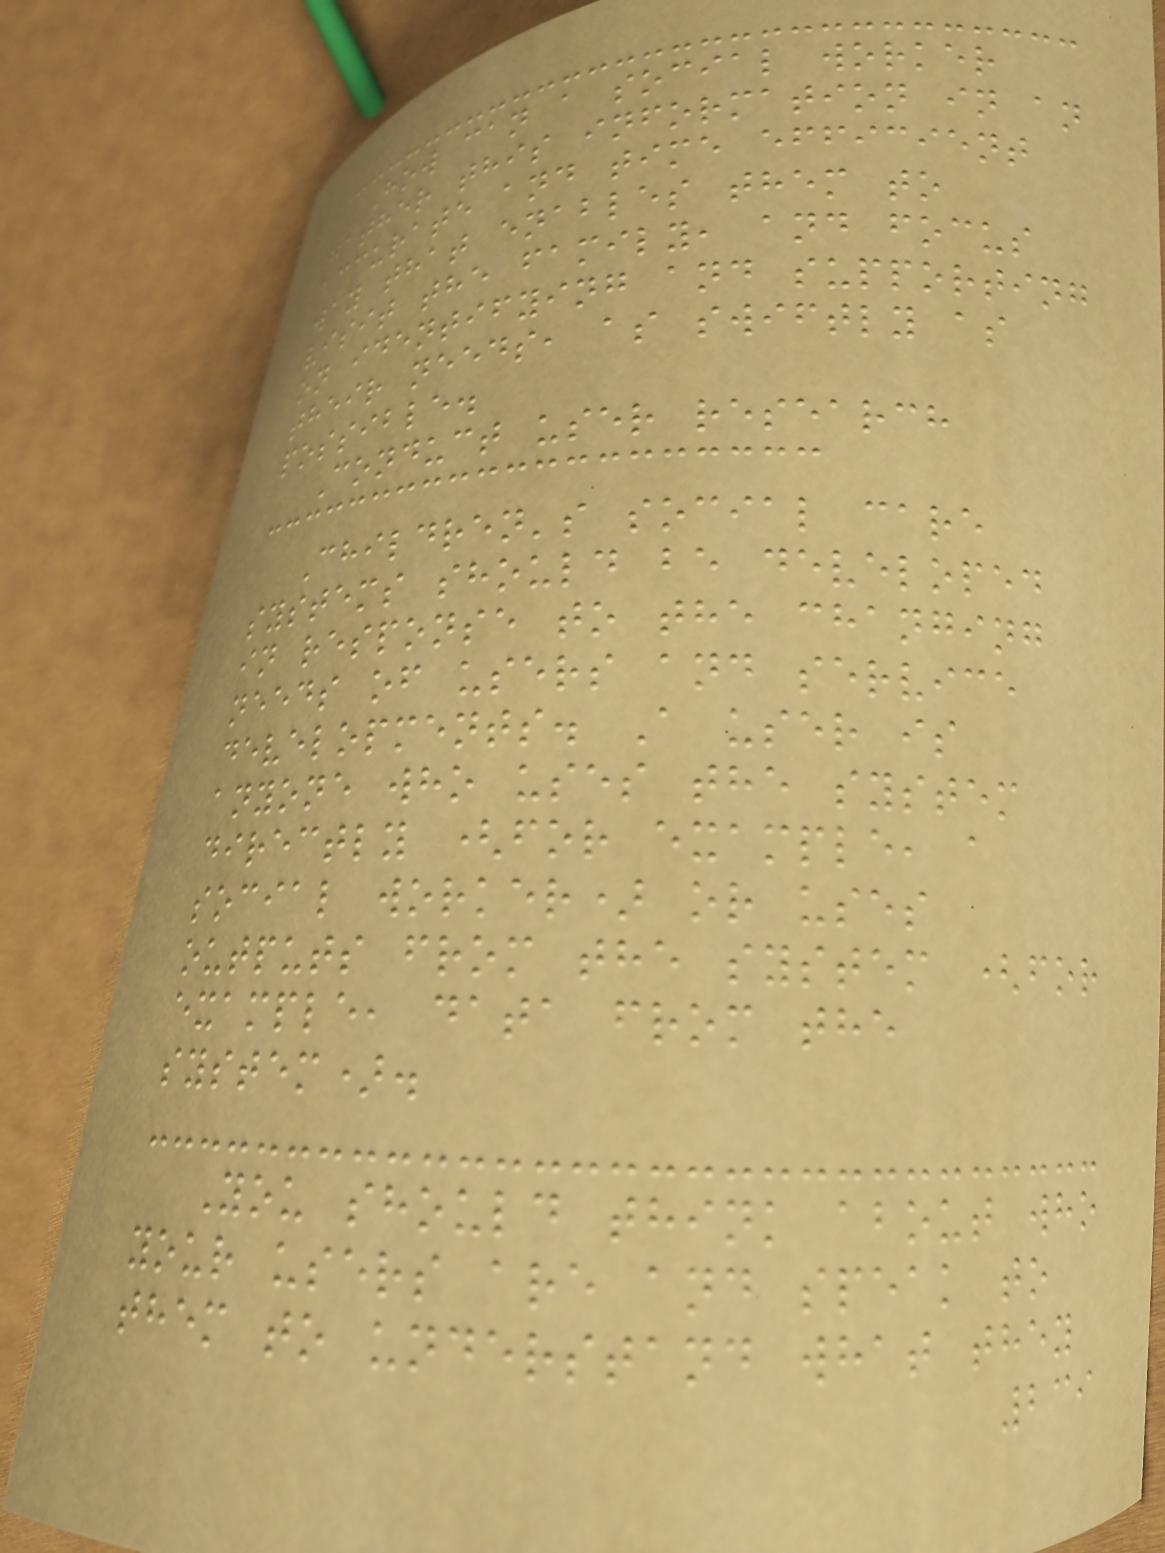How can a social worker
gather this information in an
accurate and time efficient
way that enables them to
visit the family, and focus
on identifying and supporting
their needs, as swiftly as
possible.
Conduct user research
Children's social care
systems should be developed
in response to the changing
needs of users and service
developments. A user is
anyone who uses the system
directly (for example, a
social worker) or uses
outputs from the system (for
example, data from the
system).
You should think about who
your users are and speak to
them to understand what they
239
